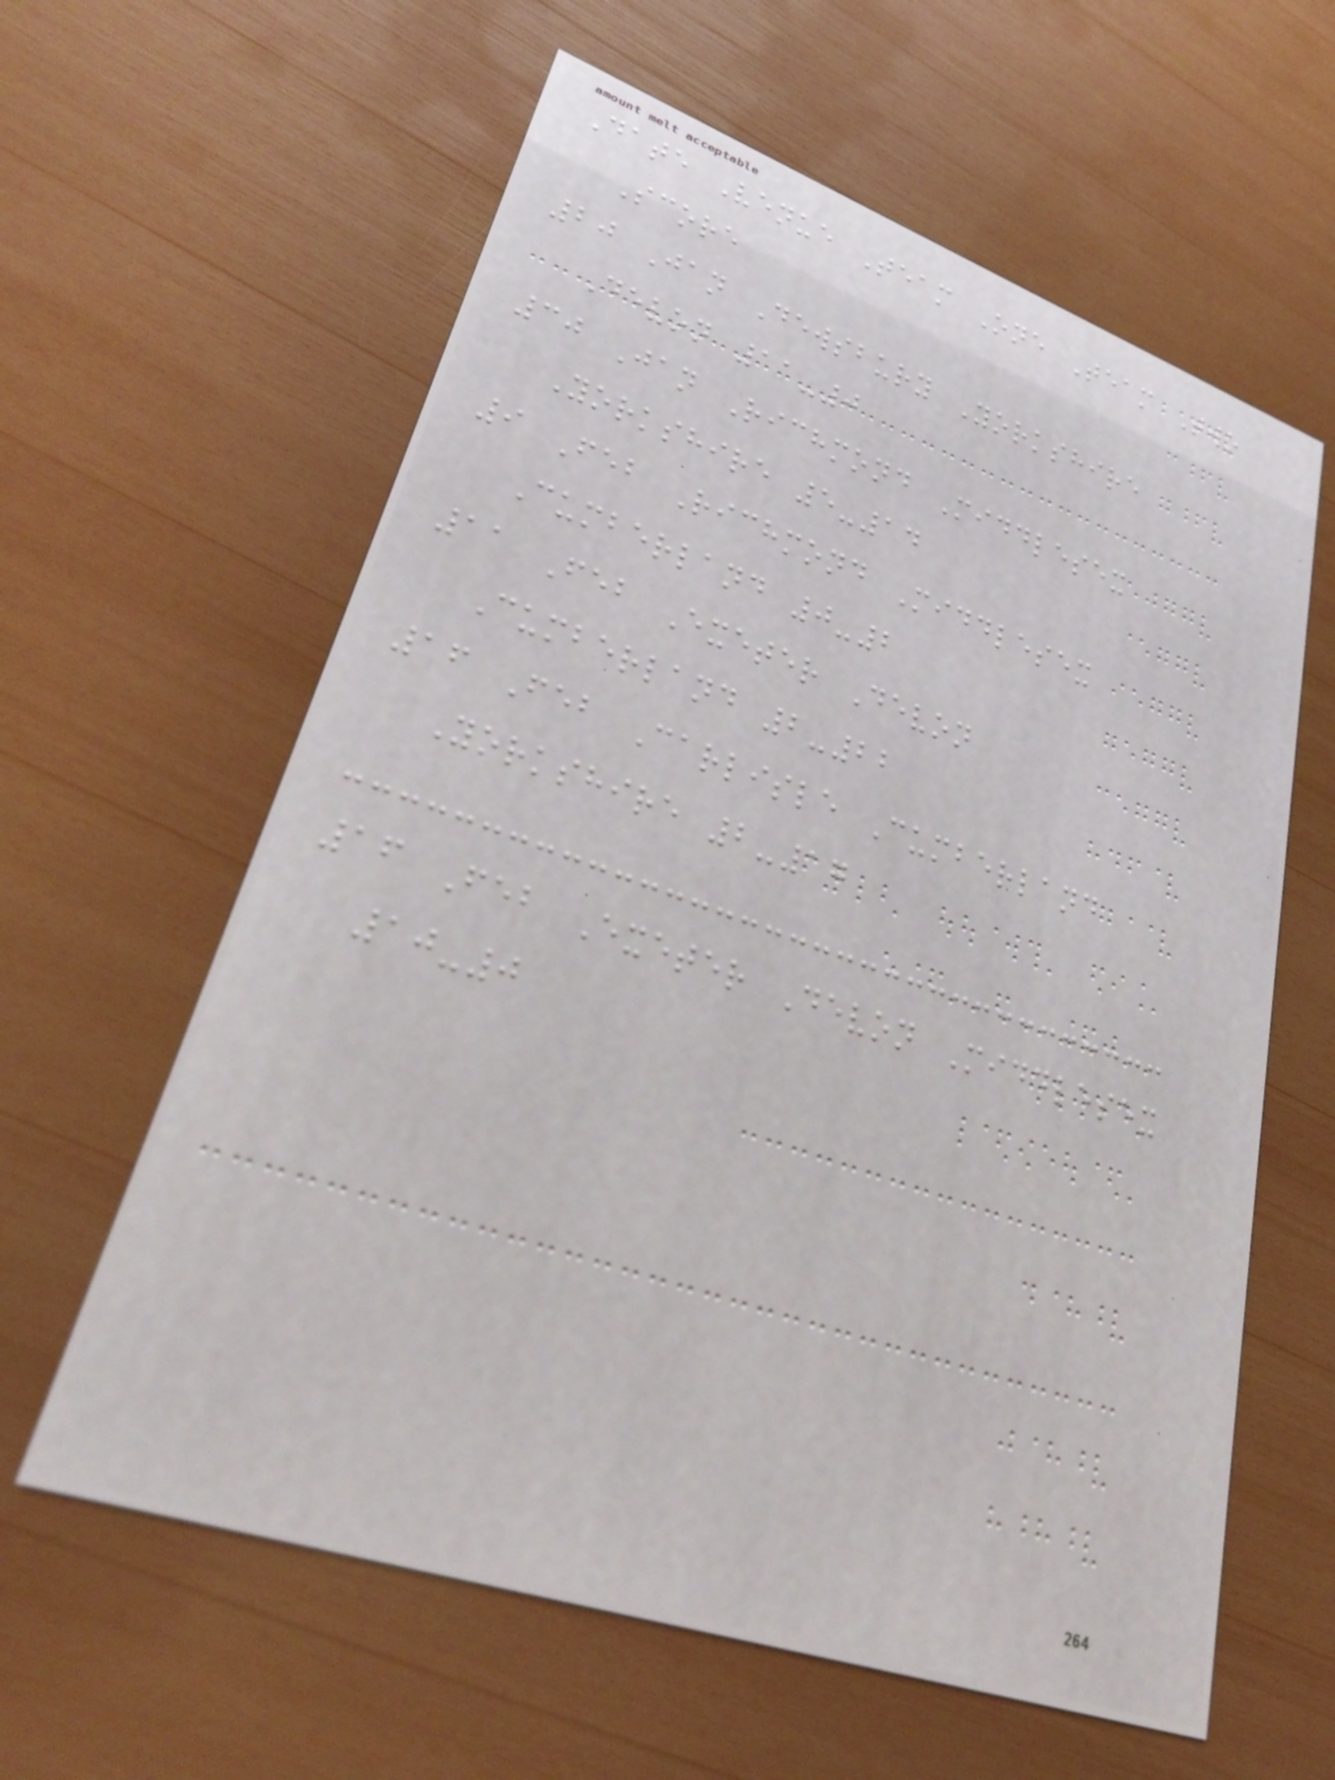Date Venue Team One Team Two
Score
20 Jan Dewsbury Yorkshire
Devon 11-0
30 Jan Richmond Middlesex
Yorkshire 5-14
9 Feb Richmond Middlesex
Cumberland 0-2
11 Feb Exeter Devon
Cumberland 2-22
16 Feb Carlisle Cumberland
Yorkshire 2-17
16 Feb Exeter Devon Middlesex
10-0
